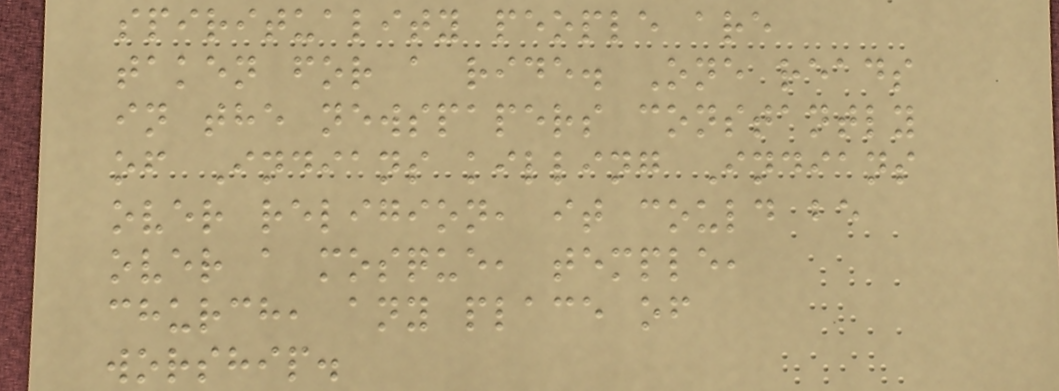spirituality people are
taken for a ride. One reads
in the newspapers constantly
of Indians killing Indians
over religion, it could be
over a mosque, temple,
church, any place of
worship.
